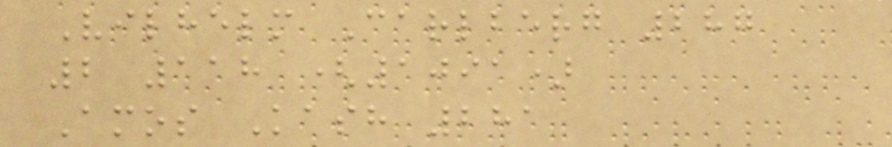Vilhelm Carlberg 287
2 118 (1091)
Amos Kash 281
